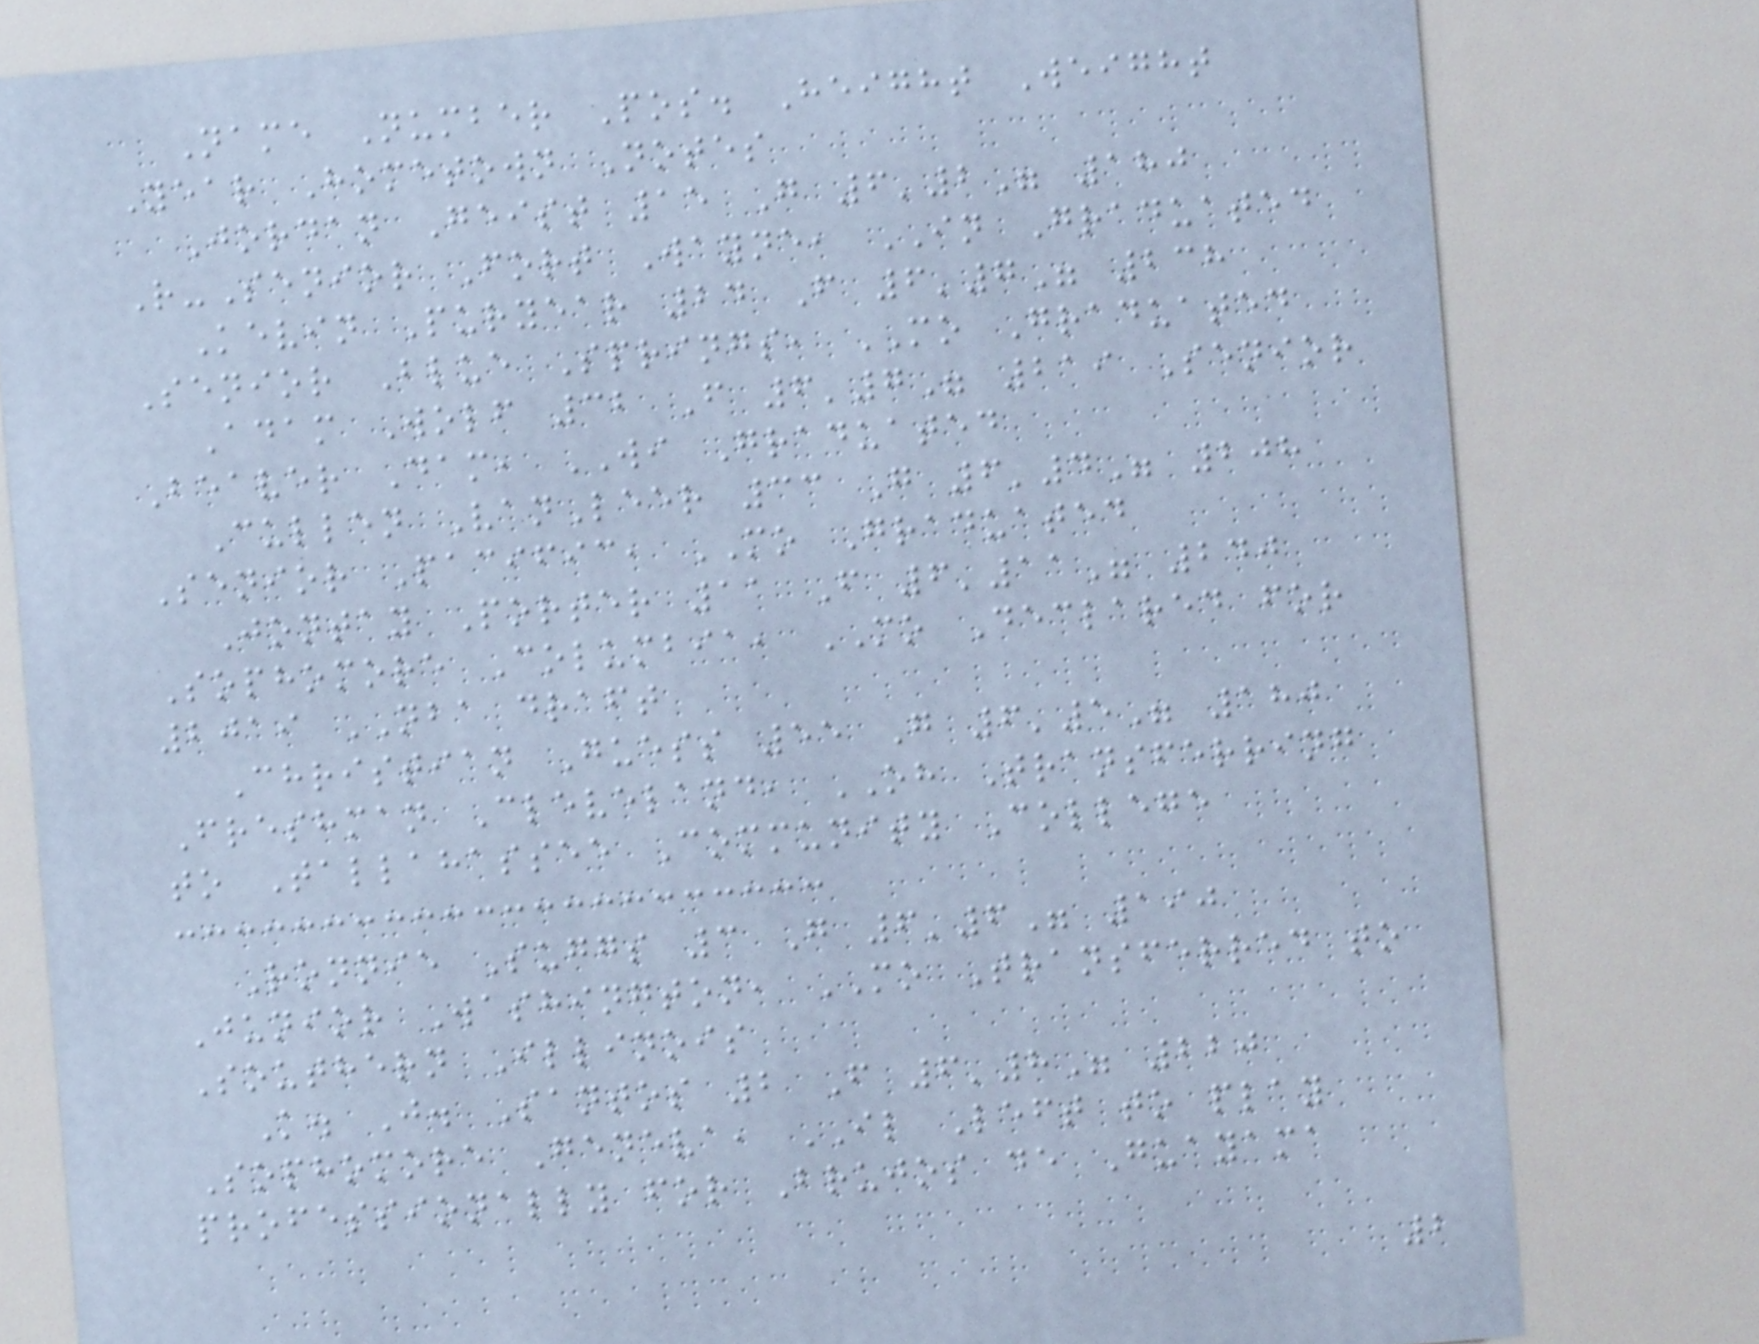Name Number Pos. Height Weight
Year Hometown Notes
Jordan Geist 15 G 6'2" 180
R-Senior Fort Wayne, IN Graduated
Kevin Puryear 24 F 6'7" 238
Senior Blue Springs, MO Graduated
Adam Wolf 32 F 6'7" 219 Senior
Beaver Dam, WI Graduated
Cullen VanLeer 33 G 6'4" 208
Senior Pacific, MO Graduated
Jontay Porter 11 F 6'11" 240
Sophomore Columbia, MO Declared for
2019 NBA draft
Christian Guess 55 G 6'5" 180
Freshman Cleveland, OH Transferring
to Tallahassee Community College
Ronnie Suggs 3 G 6'6" 190
Junior Washington, MO Transferred to
Southern Illinois
K. J. Santos 2 F 6'8" 220
Sophomore Geneva, IL Left to play
professionally for Brujos de Guayama
2
